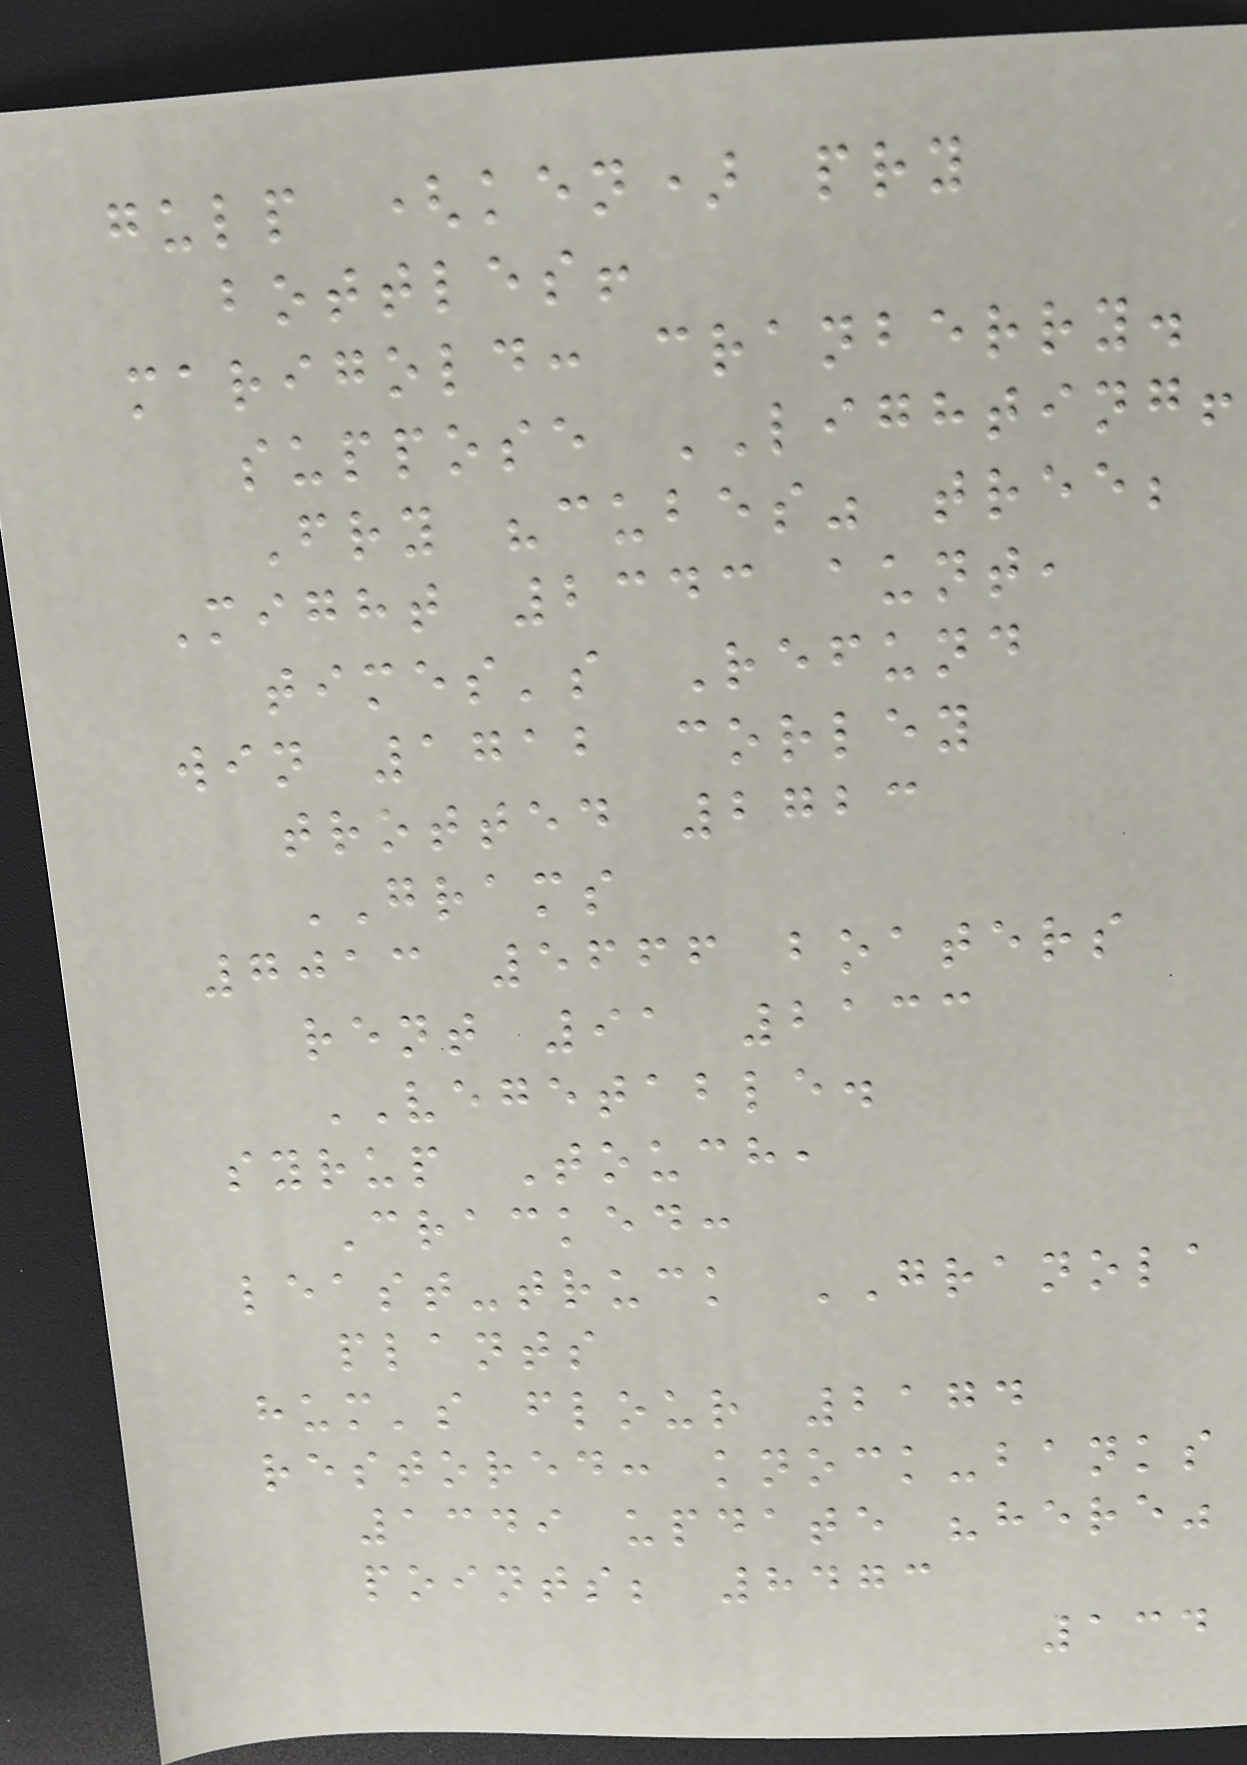gulp (ken) pry
bottles!
marigold: cranberry.
suppose LIGHTING!
Fry "cubes" tree;
Might 2343 aunt,
times's Refund
win 1712 corley
trotted 2723
GRAMS
7013 5666 boaters
rent 91 2133
VEGETABLE.
syrup Touch,
Cracked:
least-truck GRANOLA
plants
hum's flour 2174
restored: knock-banks
1349 update "here"
points; 8473
134
